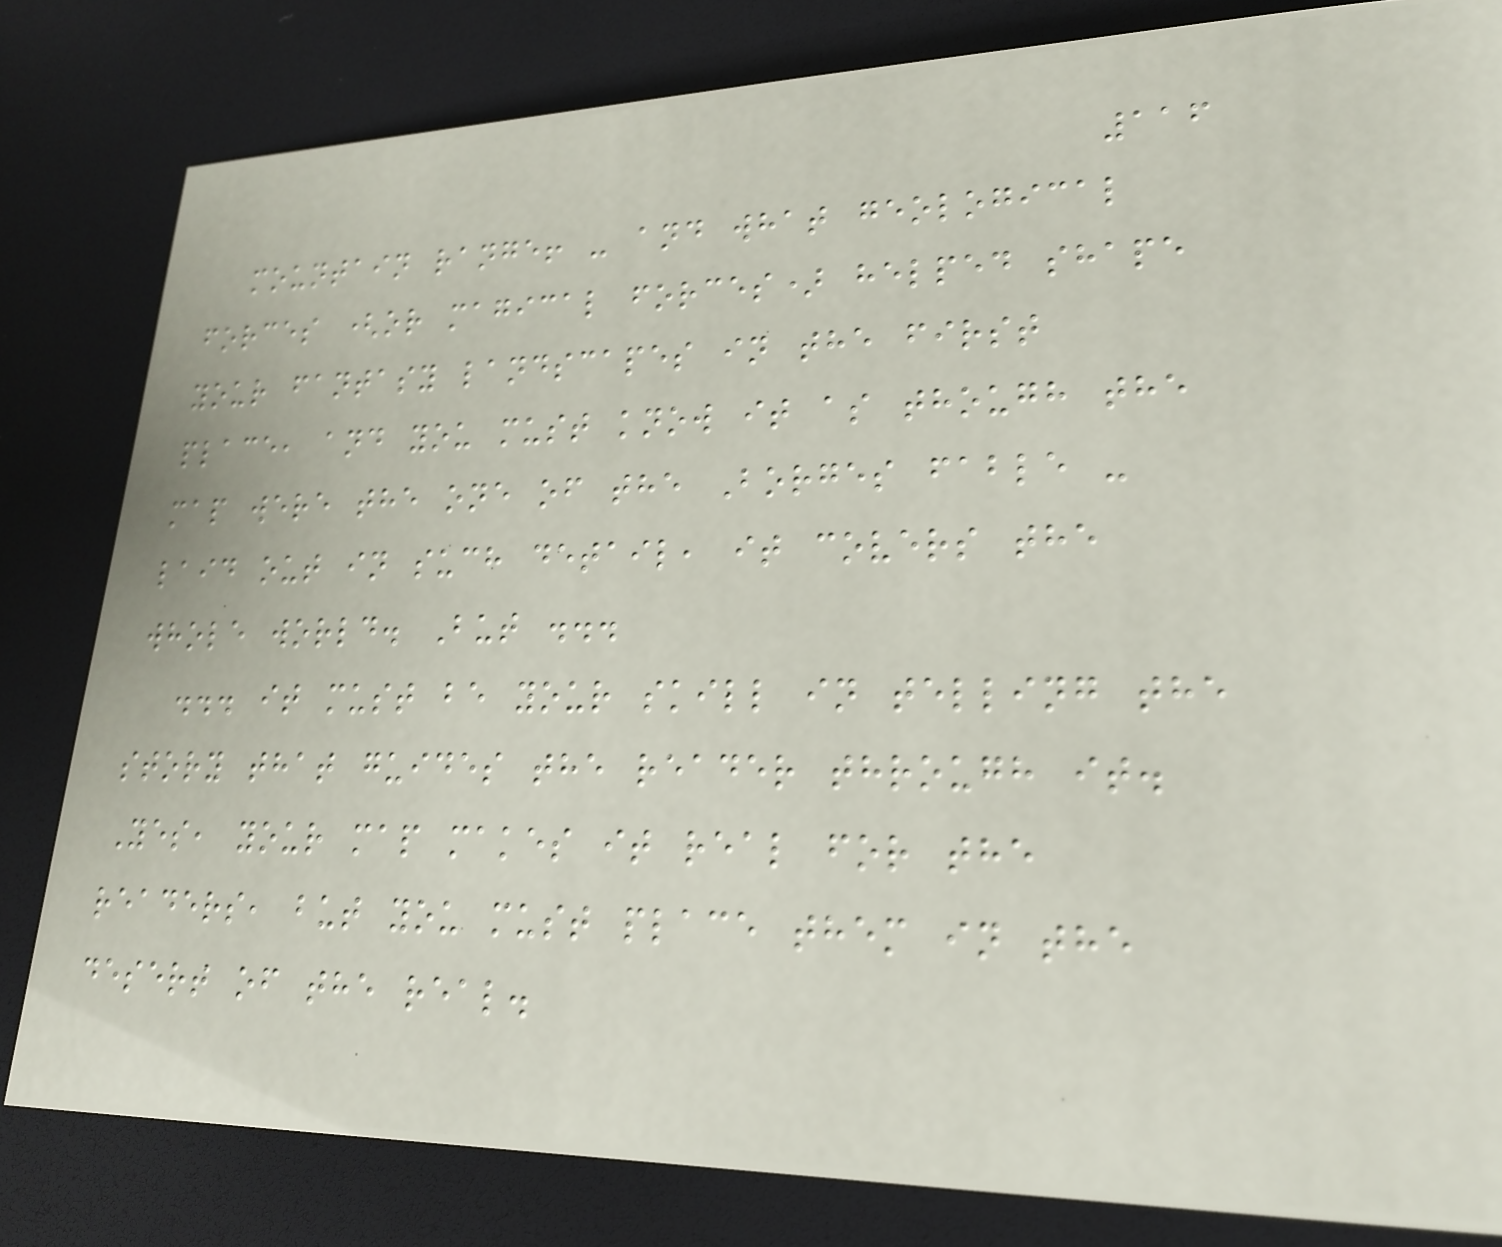116
mountain range! - and what geological
forces (or magical forces) helped shape
your fantasy landscapes in the first
place, and you must know it as though the
map were the one of the Borges fable -
laid out in such detail, it covers the
whole world. But ...
... it must be your skill in telling the
story that guides the reader through it.
Yes, your map makes it real for the
readers, but you must place them in the
desert of the real.
